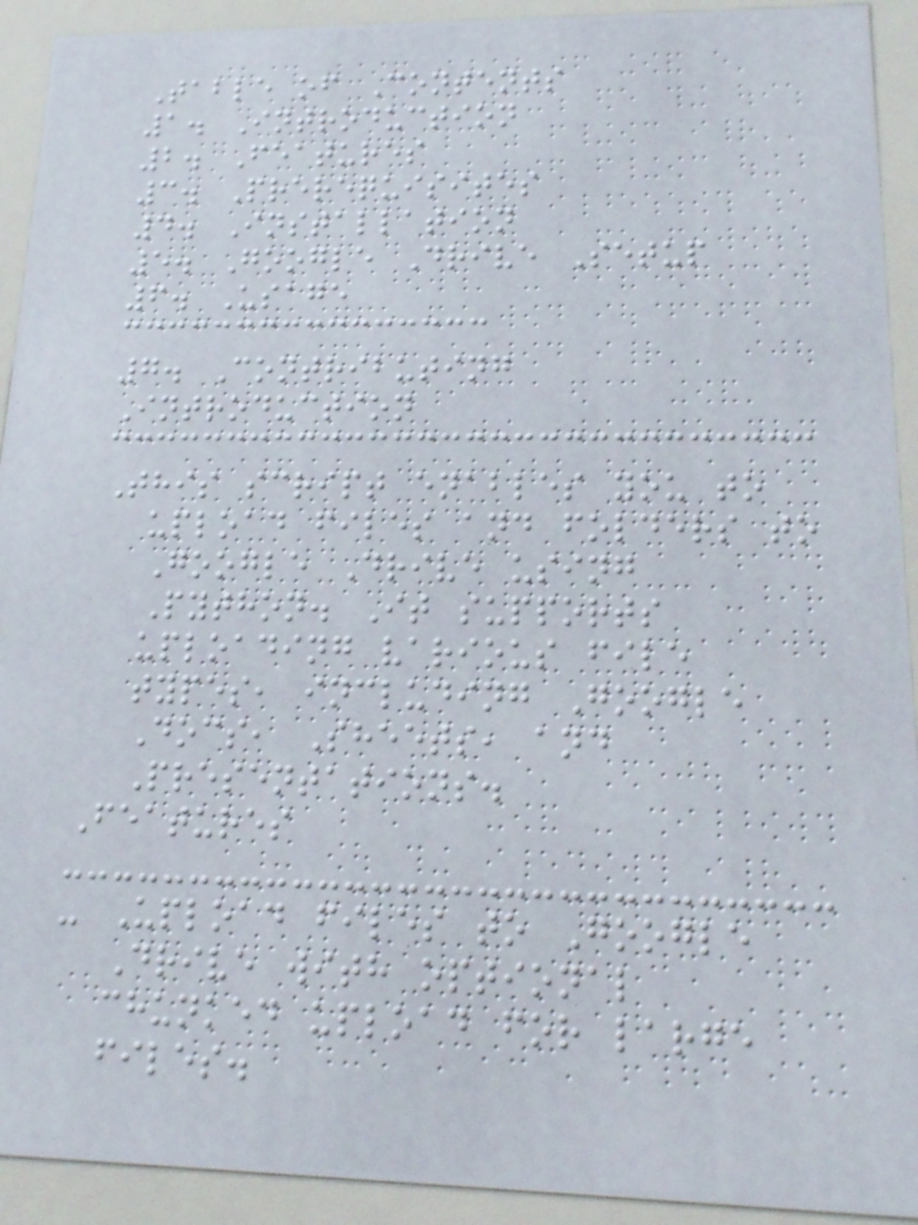Table of Contents
1. Introduction
2. Features
3. Prerequisites
4. Installation
5. Google Drive Setup
6. Usage
7. Contributing
Introduction
This script enables you to
upload files and folders to
Google Drive using
Python. It supports
uploading various file
types, including Google
Docs, Sheets, and
Presentations.
Features
- Upload files to Google
Drive with optional
chunked upload for large
files.
